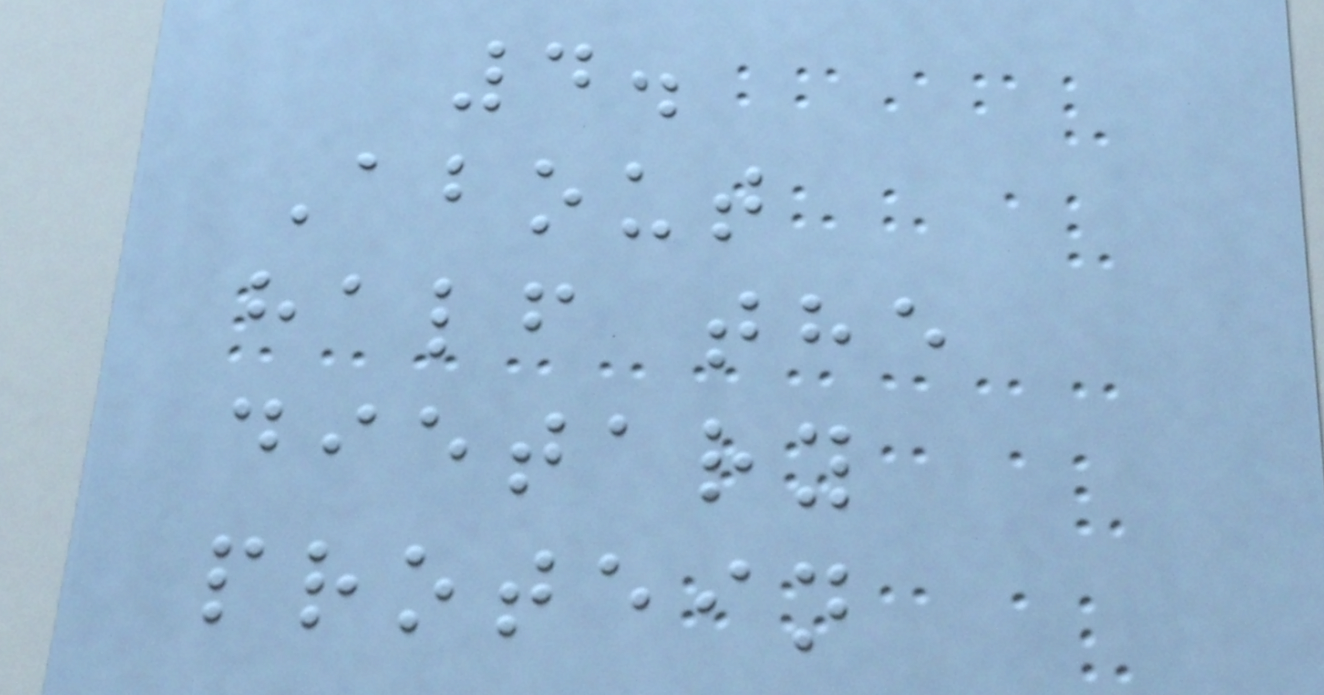4.
About
half the
dietary
protein
